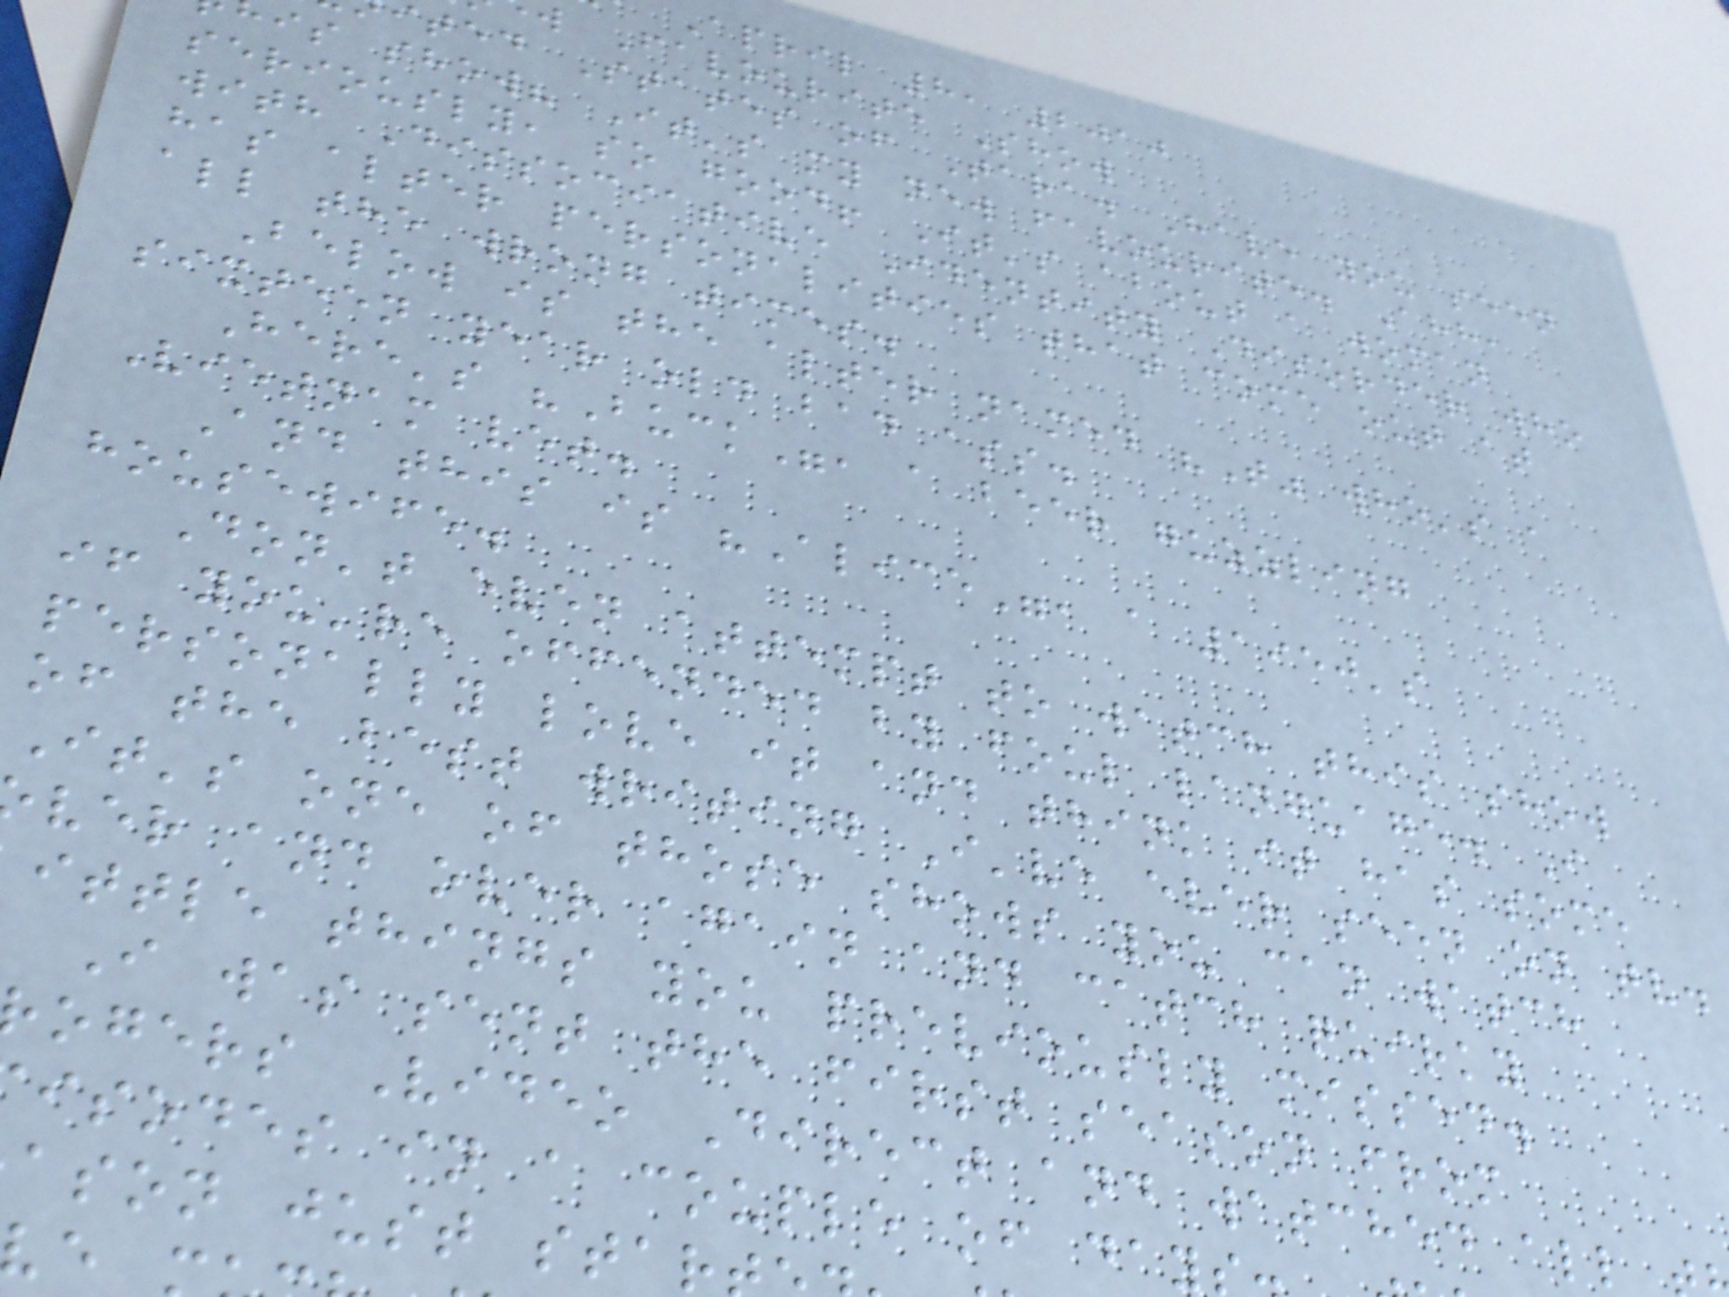April 8, 2010
w Favourite Show
ted States of Tara. Have you seen
is show? It's my new favourite. Ahh,
seriously, so good! It's about a woman
with Dissociative Identity Disorder who
has alter personalities that come out at
all the wrong times.
Below is the alter named "T" who's a
sixteen year old bad ass.
Here's "Buck", a beer guzzling
Vietnam vet.
And this is "Alice", a 1950's
housewife.
Don't even attempt to watch this show
if you're offended by foul language. I
personally love it and think it has some
of the best writing I've ever seen on tv.
It's one of those shows you can watch
ver and over again and catch quirky
ittle things you previously missed.
I was sent the first season from
ogers Video Direct and watched all
isodes in a couple of day
ason just star
